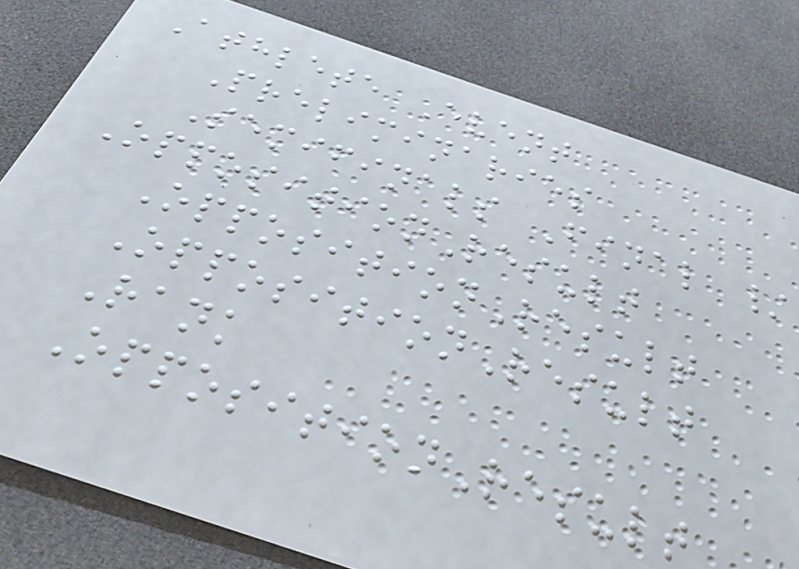Athlete Event
Preliminaries
Semifinals Final /
OppositionResult
OppositionResult
OppositionResult
Rank
OppositionResult
